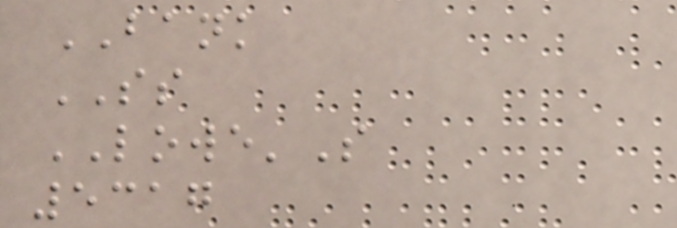BANK
SS
LOWE'S
5317
